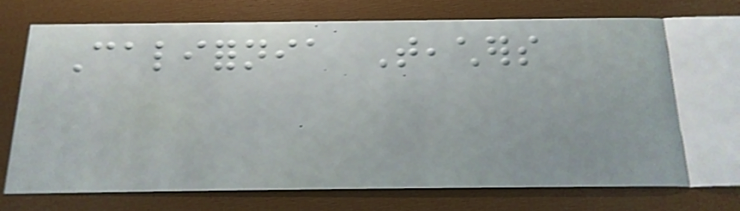California Teachers
